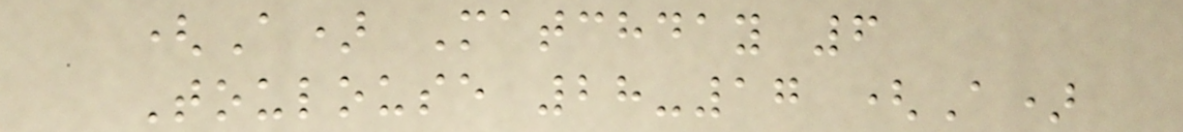(A) Matchday 6
Toulouse 28-17 (A)
